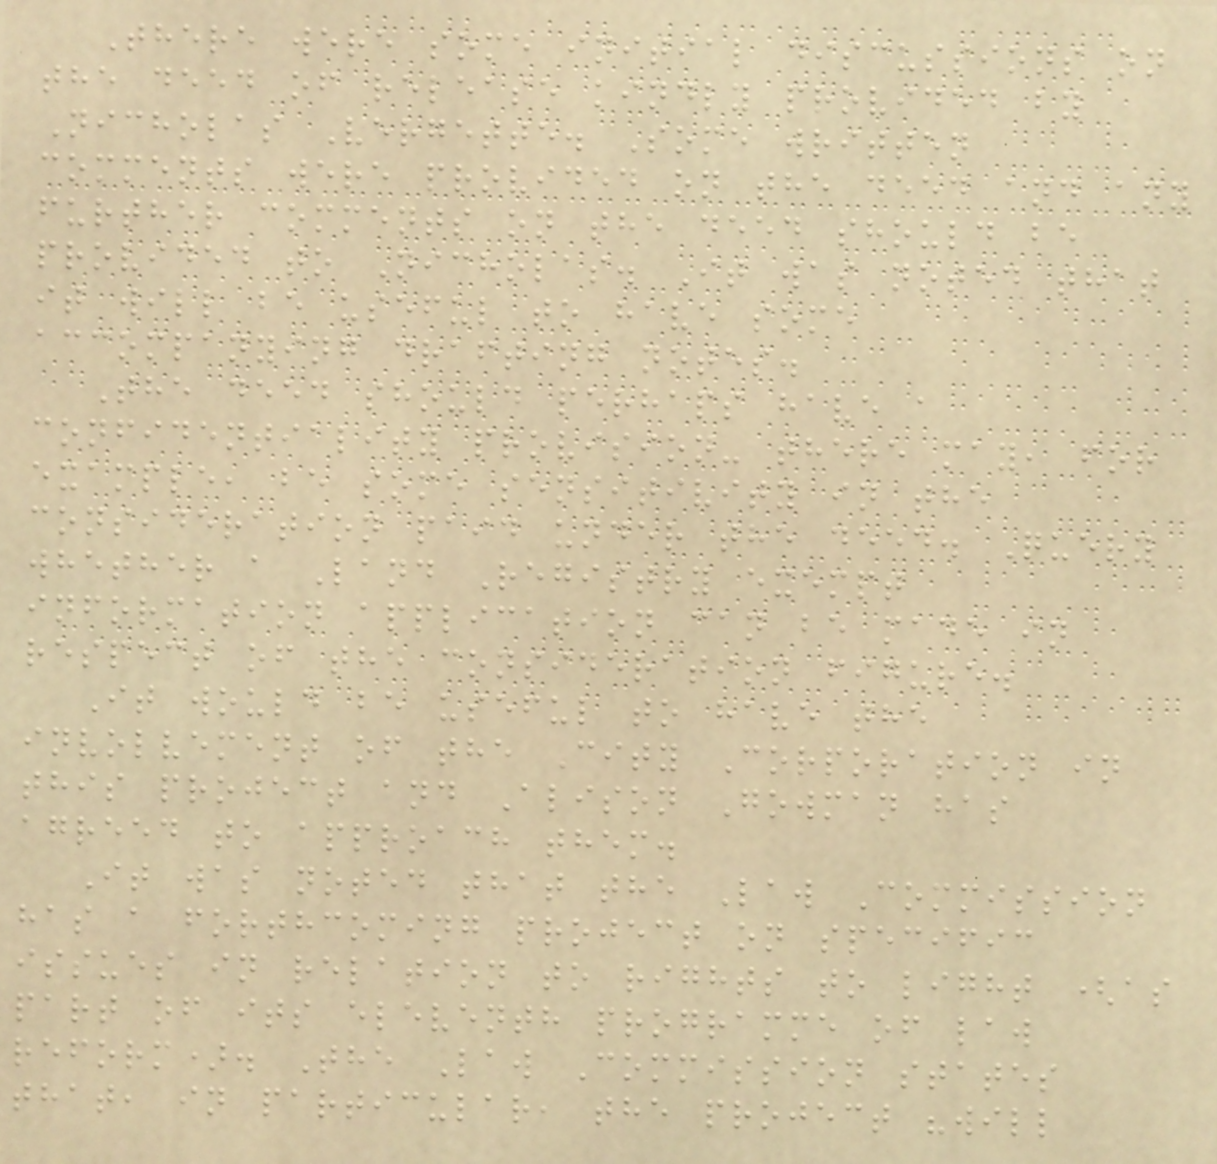There were some initial discussions on
the deed of release kindly provided by
Nicholas Vergette. Some written
comments were provided on the deed and any
further comments on the deed should be
provided to Nicholas. It was noted that
it will be useful to have some
accompanying drafting notes.
The deed should perhaps have a
confidentiality provision- there may, for
example, be some sensitivity in the
consideration paid under the deed. Query
whether a Land Registry exempt
information application can be made in
respect of the consideration figure.
It would be useful to have the
involvement of the City Corporation in
this project and Alison Gowman has
agreed to approach them.
It was noted that the Law Commission
has a forthcoming project on specific
issues in relation to rights to light (as
part of its eleventh programme of law
reform). The Law Commission states
that, in particular, the project "will
